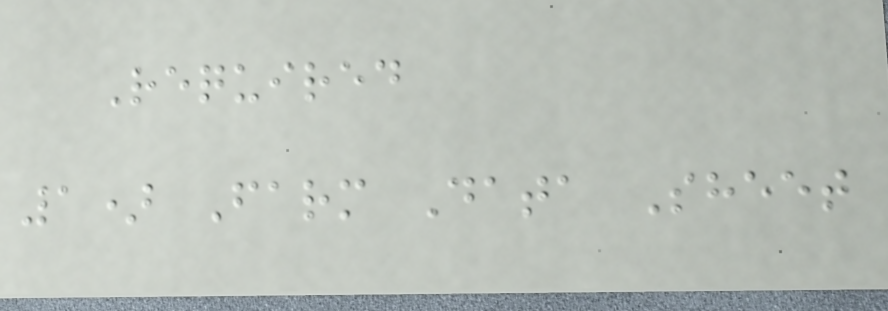Required
1) Farm Data Sheet
